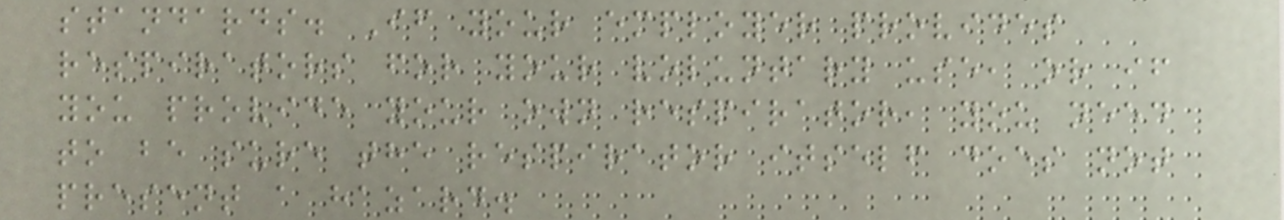standards. If your employer provides
respirators for your voluntary use, or if
you provide your own respirator, you need
to be sure the respirator itself does not
present a hazard.
